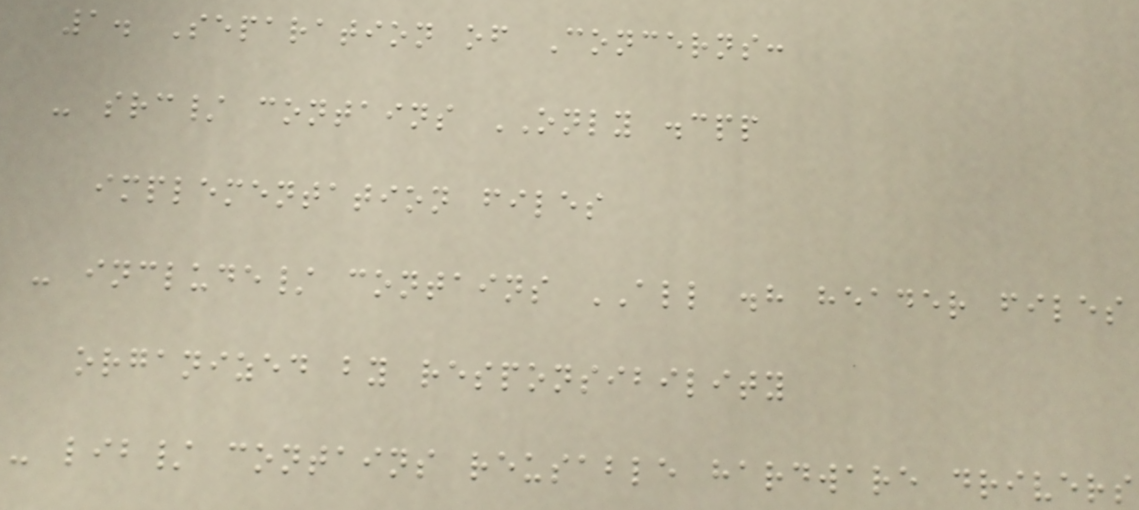1. Separation of Concerns:
- src/ contains ONLY .cpp
implementation files
- include/ contains ALL .h header files
organized by responsibility
- lib/ contains reusable hardware drivers
